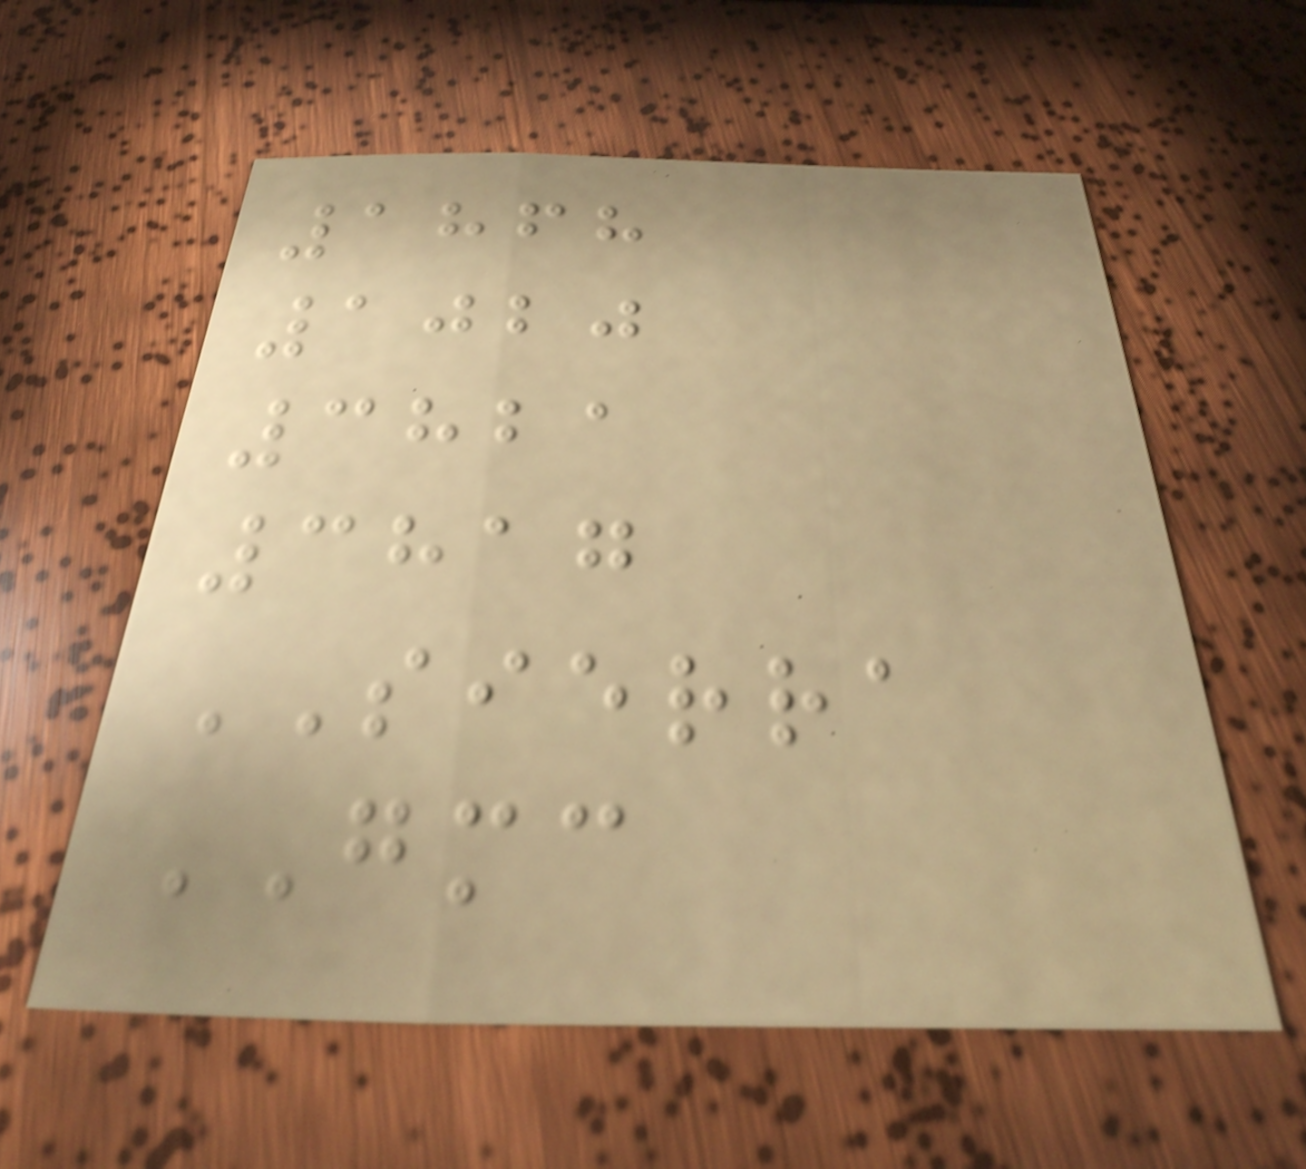1868
1020
3821
3817
SIERRA
GMC
